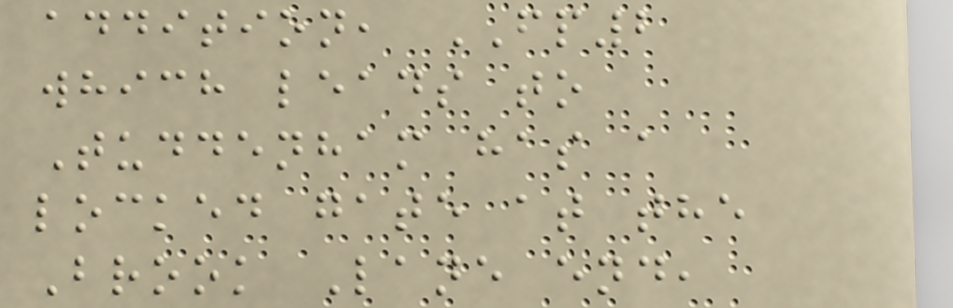addition, FP2
which leads to
Tuddenham has a
locked gate at the
Brook Lane end,
